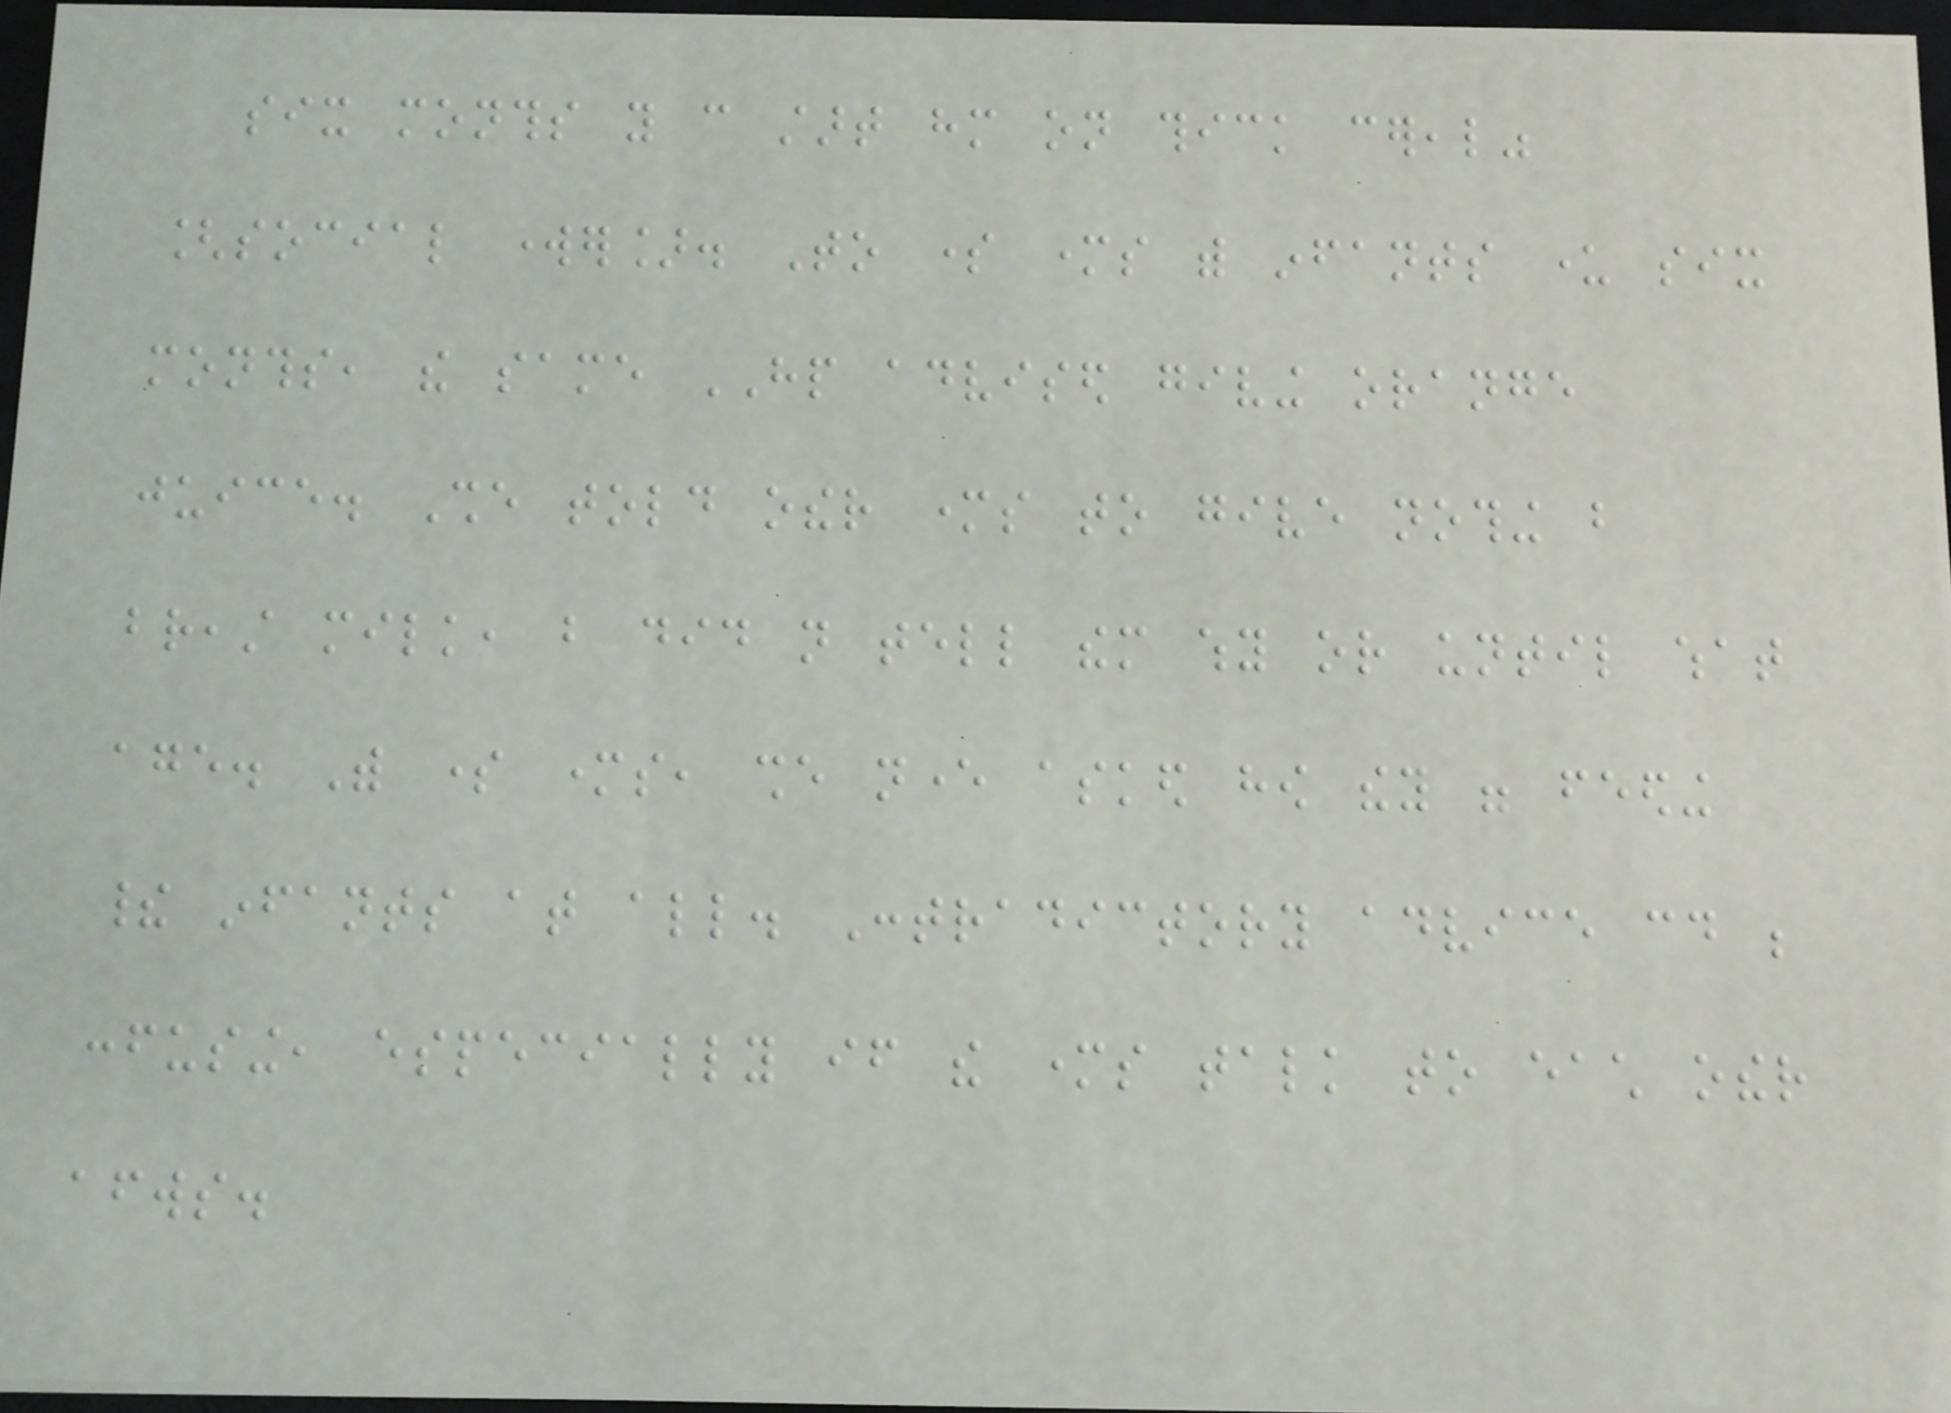six months you can start him on thick cereal"
[social worker]. To some mothers with infants under six
months, the same HP advised giving orange
juice. She told other mothers to give nothing but
breast milk, but did not tell them why or until what
age. With some mothers, she never asked how they were feeding
their infants at all. Contradictory advice could be
confusing, especially if the mothers talk to each other
afterwards.
